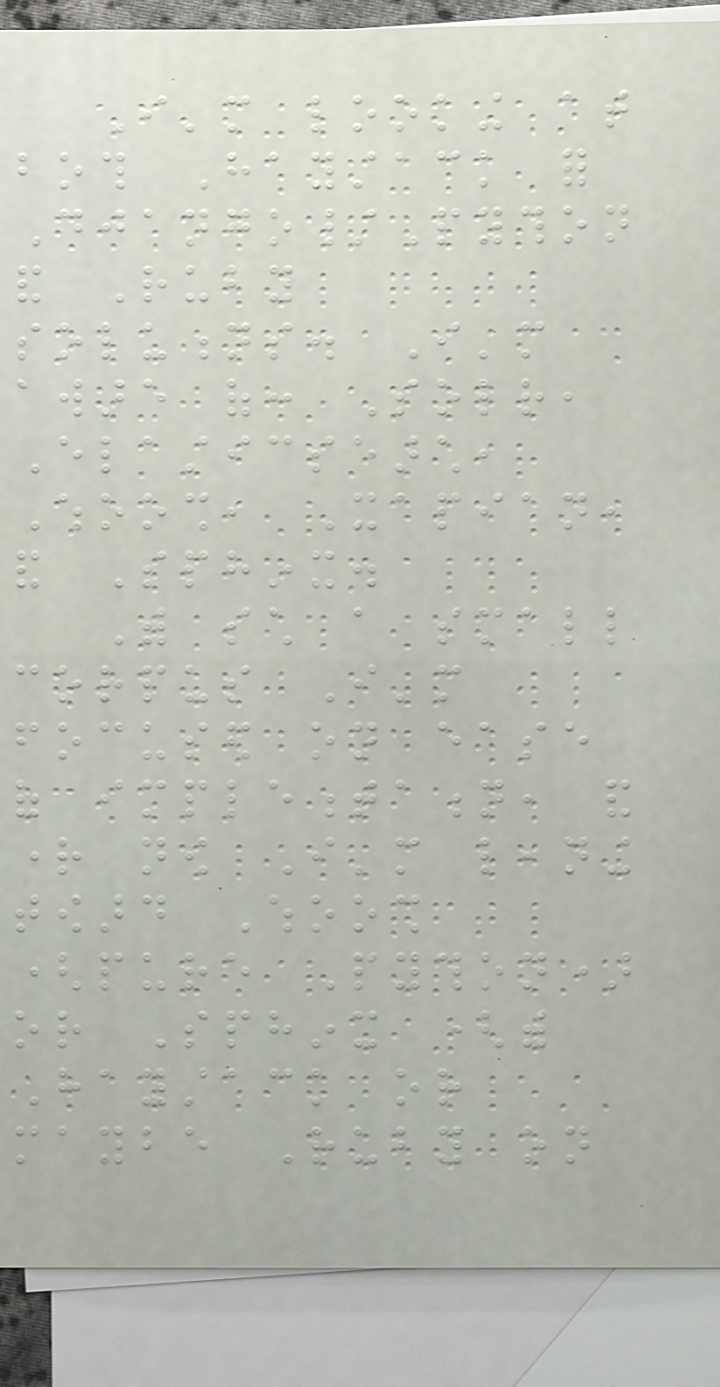I'm looking at
both Haystack for
Django/Python
and Ruby
solutions. I'm
aware of: Solr,
Elasticsearch,
Whoosh, Xapian,
and Sphinx.
With such a small
corpus I'm
focused on ease
of implementation, and
right now I'm leaning
toward Whoosh
(pure Python)
or Sphinx (with
Haystack or
maybe Ruby on
